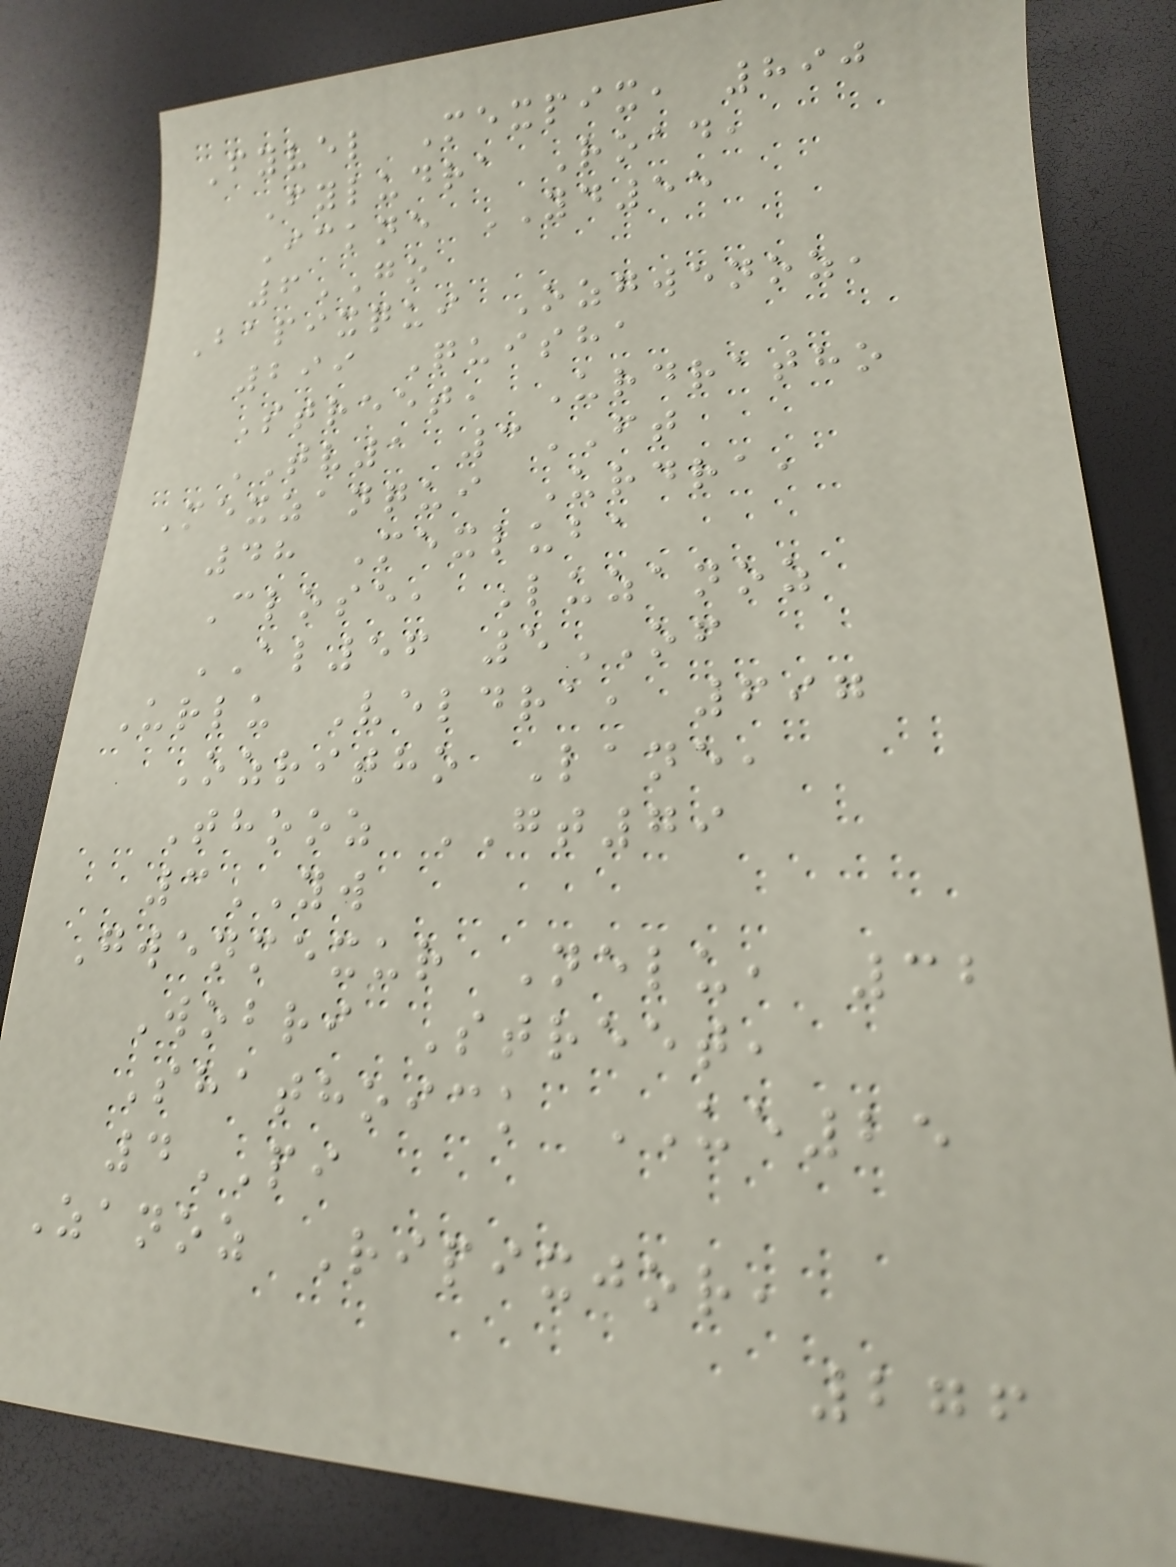Fyvel Mexpix, 890
Fyludra Road,
Ickne YD55
6GO
Bapixqui Ozgwenoz,
299 Quisha
Street, Urdratho
TV1 3FT
Mexzanqui Urdra,
48 Mexluba
Close, Luzanoz
AL56 5OF
Urlu Veldra, 697
Ozritho Lane,
Thooz GT79
3YW
Gwenmexur Nelu, 32
Wobri Street,
Shathoick UE25
4PI
Zanoz Ripixjor,
276
